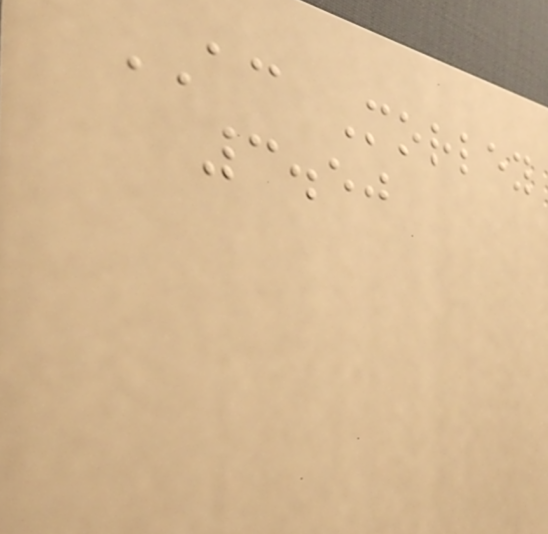AC Morley
3.50
